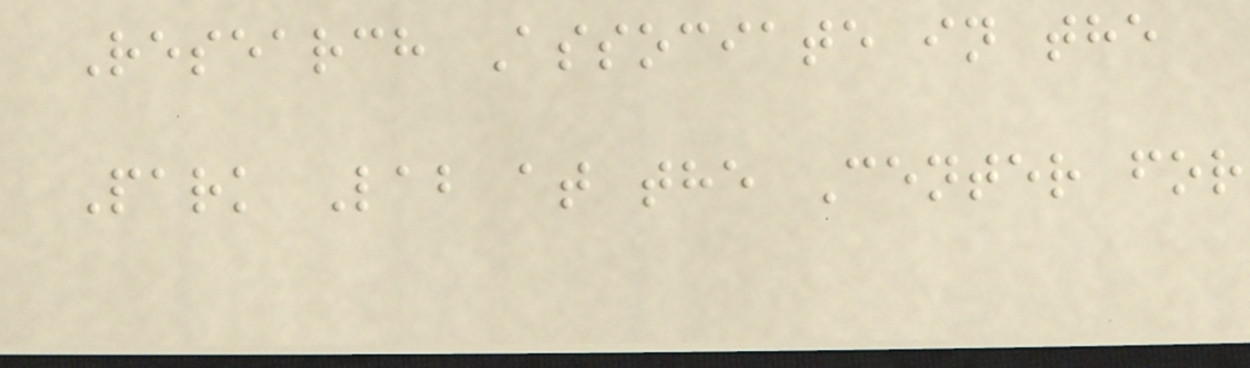Research Associate in the
Park Lab at the Center for
